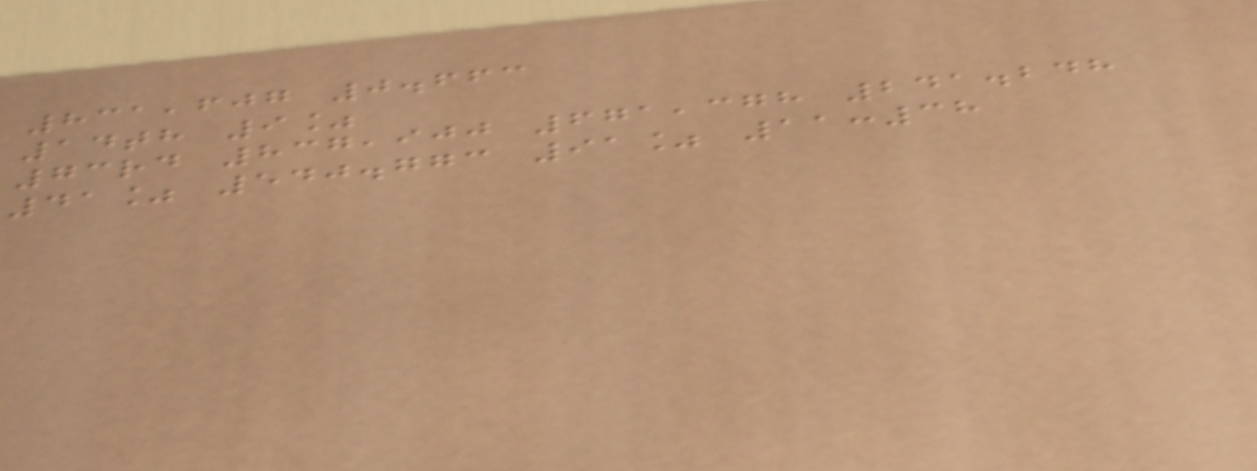831,607 0.663
14th 9%
73rd 837,900 671,378 241.248
41% 540.773 91% 11:38
